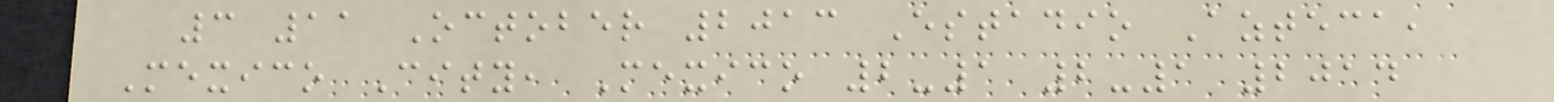3 11 October 2013 Estadio Azteca,
Mexico City, Mexico 2-1 2-1 2014
